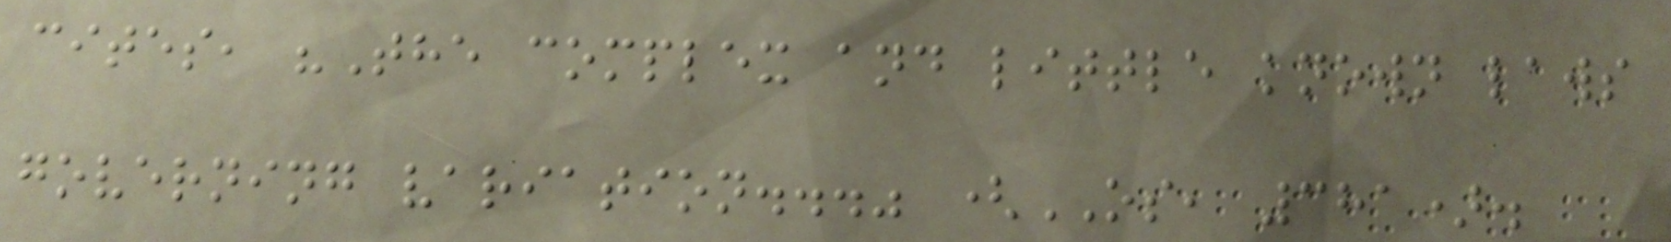cites, "The complex and little known laws
governing variation..." (OS, 381).
